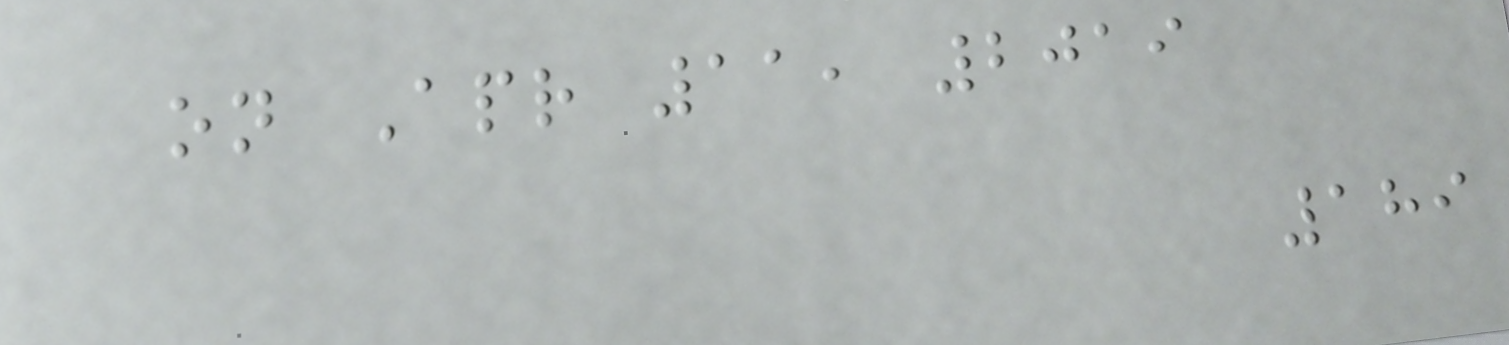on Apr 11, 2019
189
